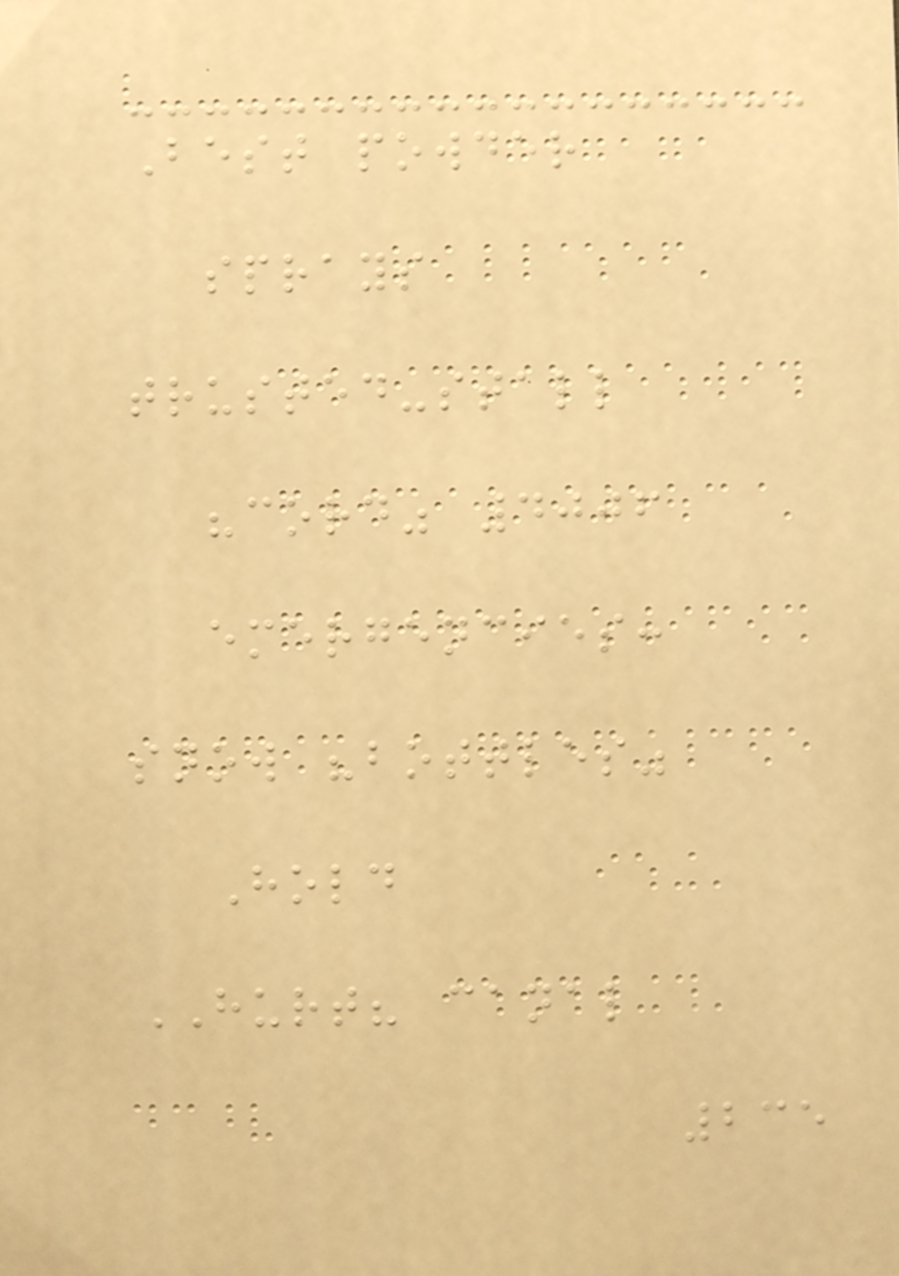Best powder
sprays
trusted-stall
"cord" 4006
emergencies:
snow "bottles"
Hold
HURT? canal
235
